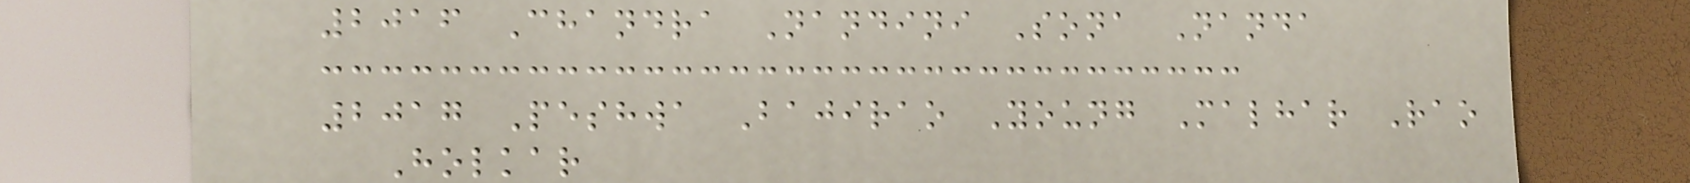2016 Chandra Nandini Sona Nanda
2017 Peshwa Bajirao Young Malhar Rao
Holkar
